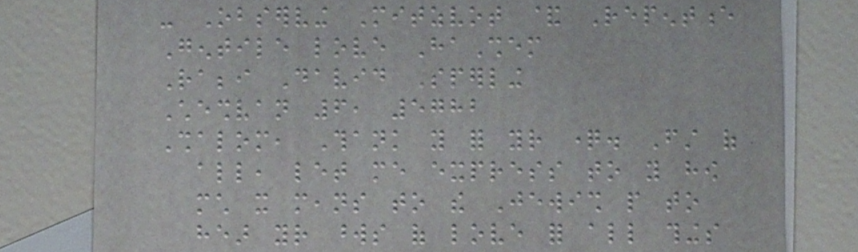- Observing Mitzvot & Repentence
Gentile love HaShem
Rabbi David Sperling
Cheshvan 6, 5782
Shalom, Thank you for your question. First of
all, let me express to you how
much it means to the Jewish people to
hear your words of love for all things
